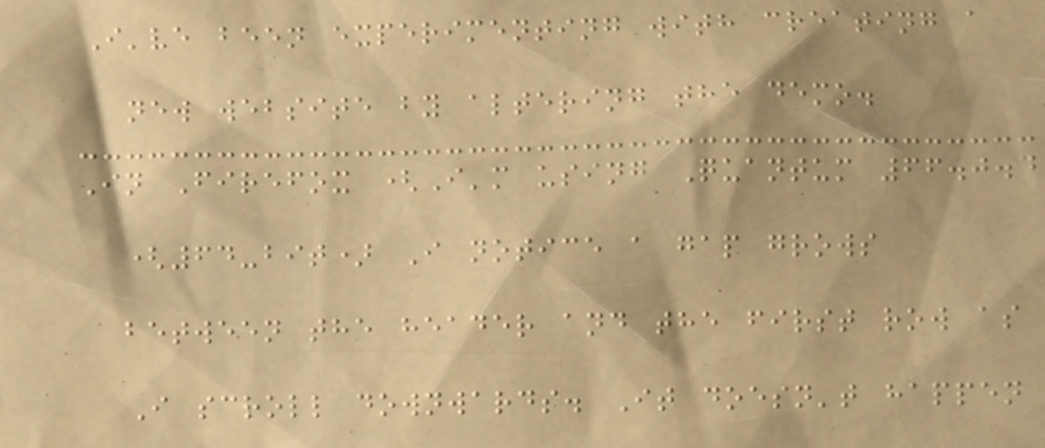I've been experimenting with creating a
new website by altering the demo.
In Firefox (I'm using Quantum 66.0.4
(64-bit) I notice a gap grows
between the header and the first row as
I scroll downwards. It doesn't happen
